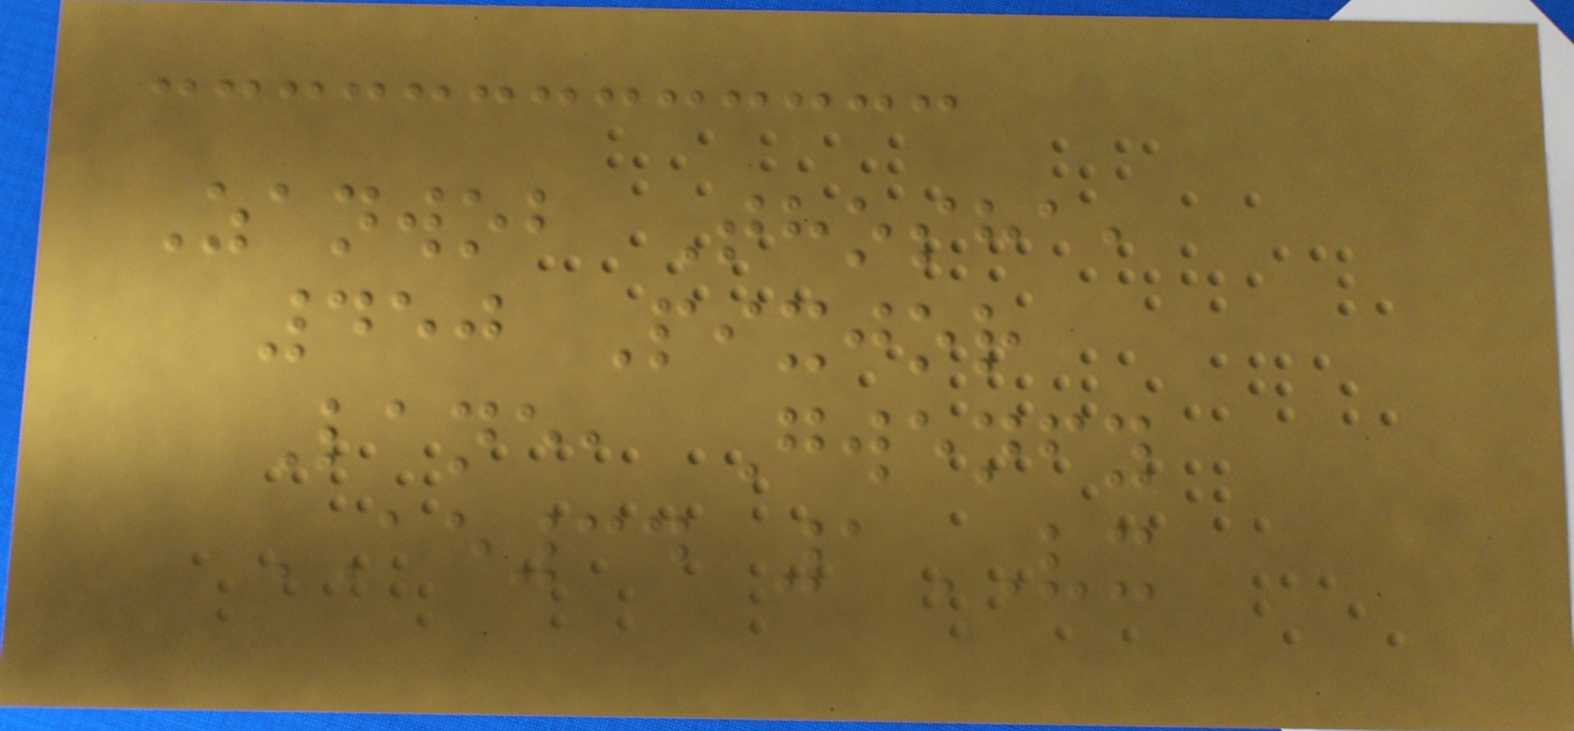Zanwob Thosha,
450 Pixjor
Lane, Gwenfy
AE34 1VX
